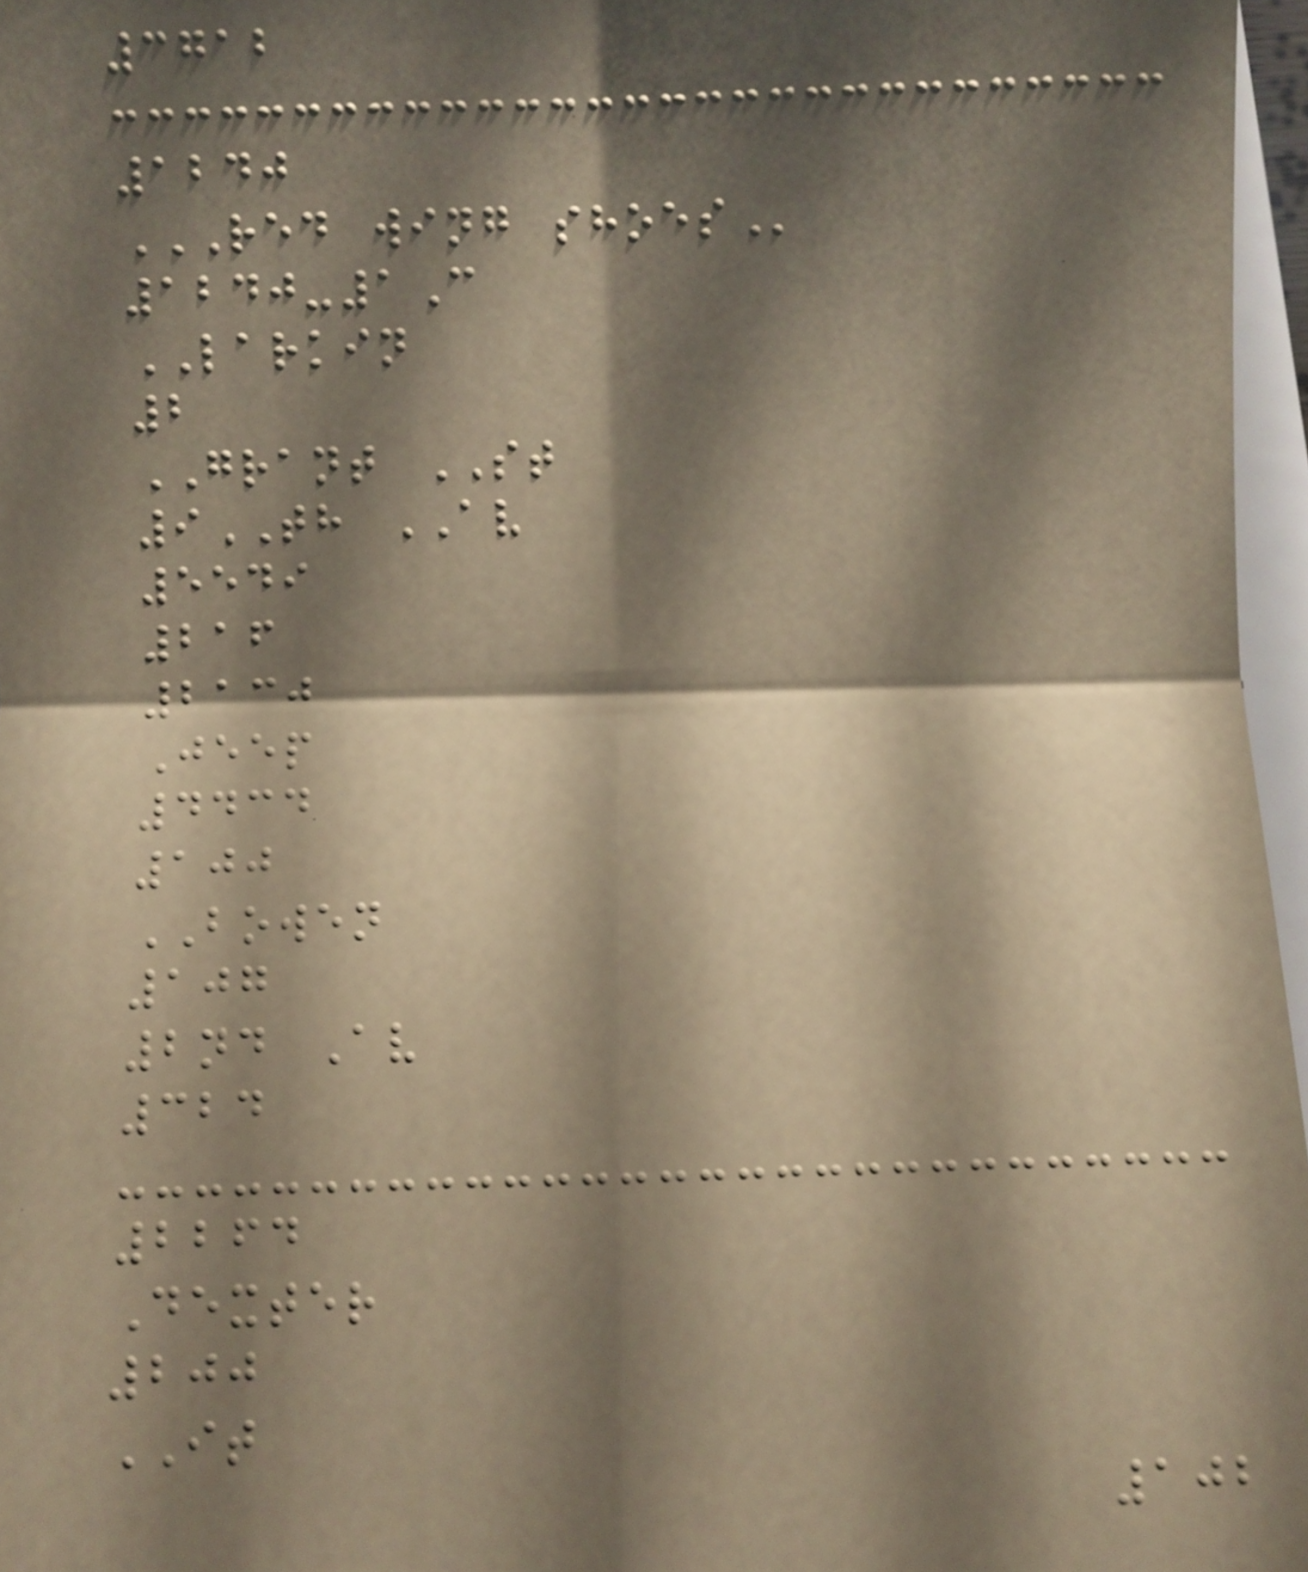3712
1240
RED WING SHOES
1240-1C
LARKIN
2
GRANT ST
9TH AV
5549
216
2130
Jeep
4434
100
BOWEN
107
2nd Av
324
2264
Dexter
200
IT
102
